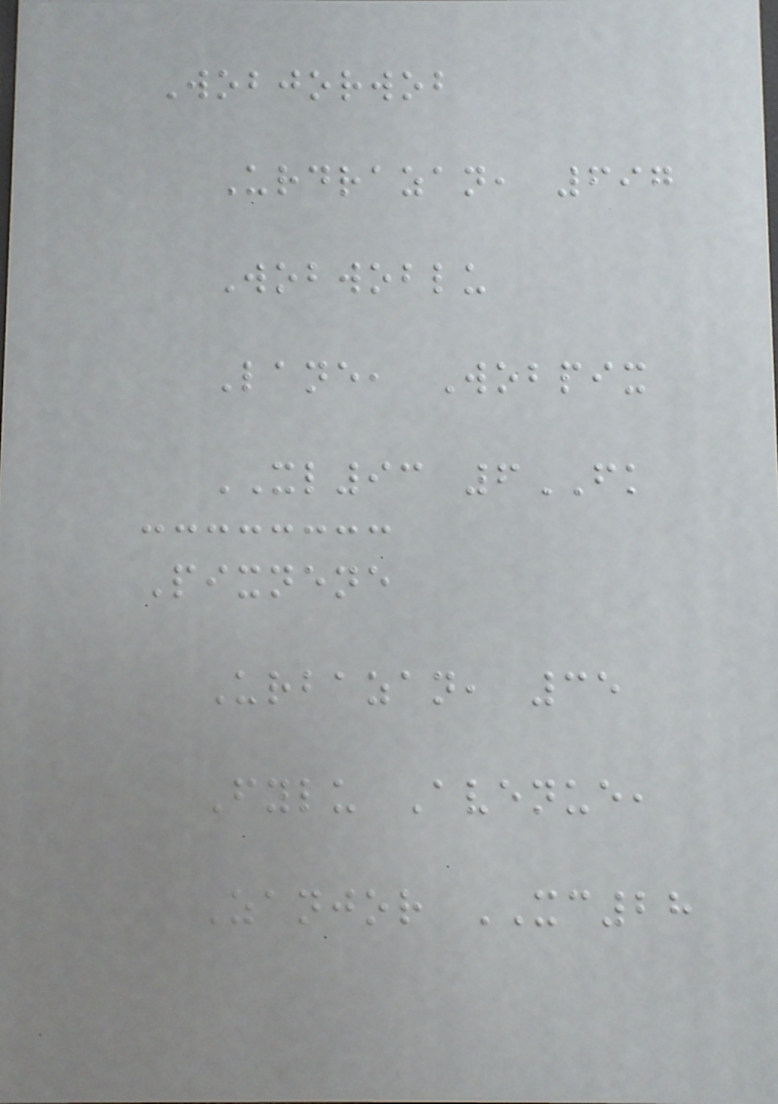Wobjorwob
Urdrazan, 697
Wobwoblu
Lane, Wobpix
XL93 6FK
Pixnene
Urbazan, 35
Fylu Avenue,
Zanjor XC28
